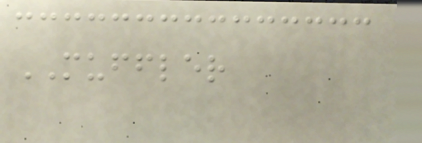MUFFLER
